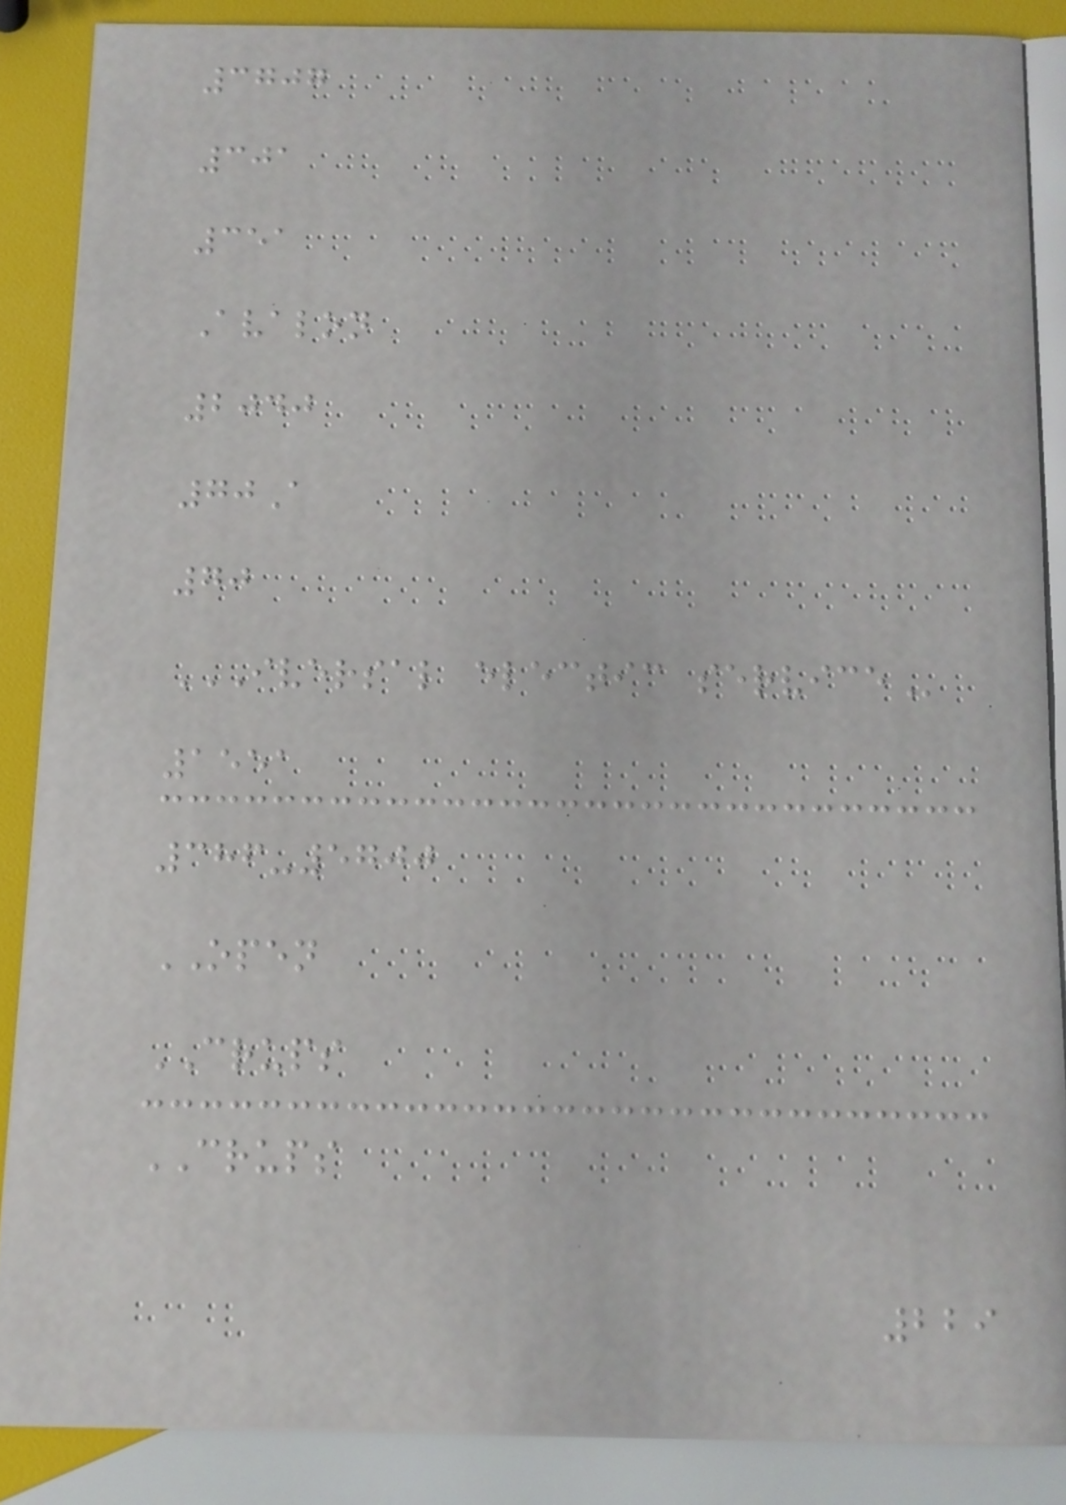3707
301
351
Avalon
2040
70A
70
IVERSAL ELECTIC SERVICE
1551
386-5700
OPEN
CRUPS
CRUPS
229
